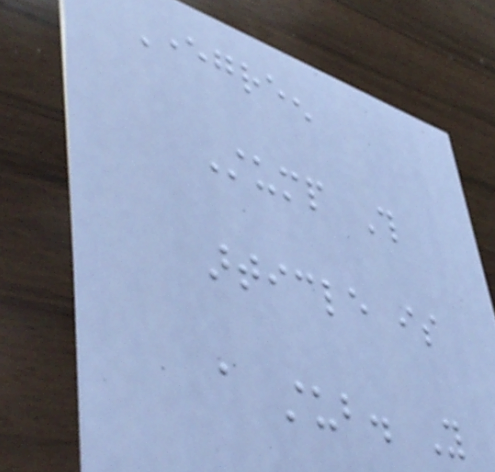Evergreen
Stump This
article is
a stub. You
